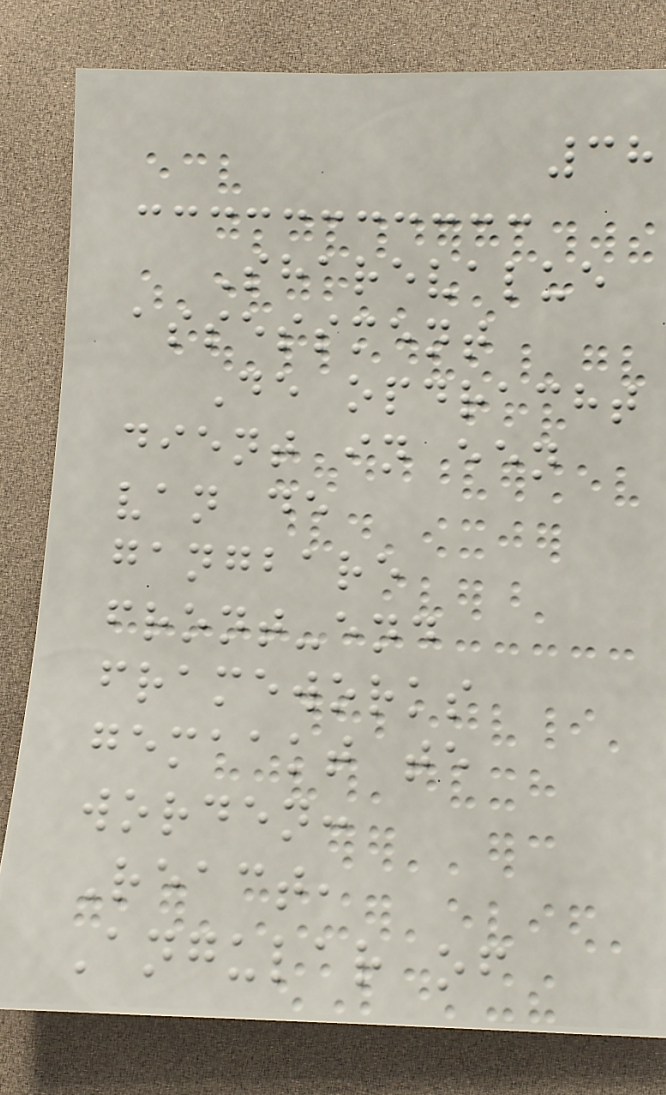38
Sharevalue
assessment
De opdracht
dient in een
van de
gangbare
front-end
frameworks
gemaakt te
worden:
React,
Angular of
